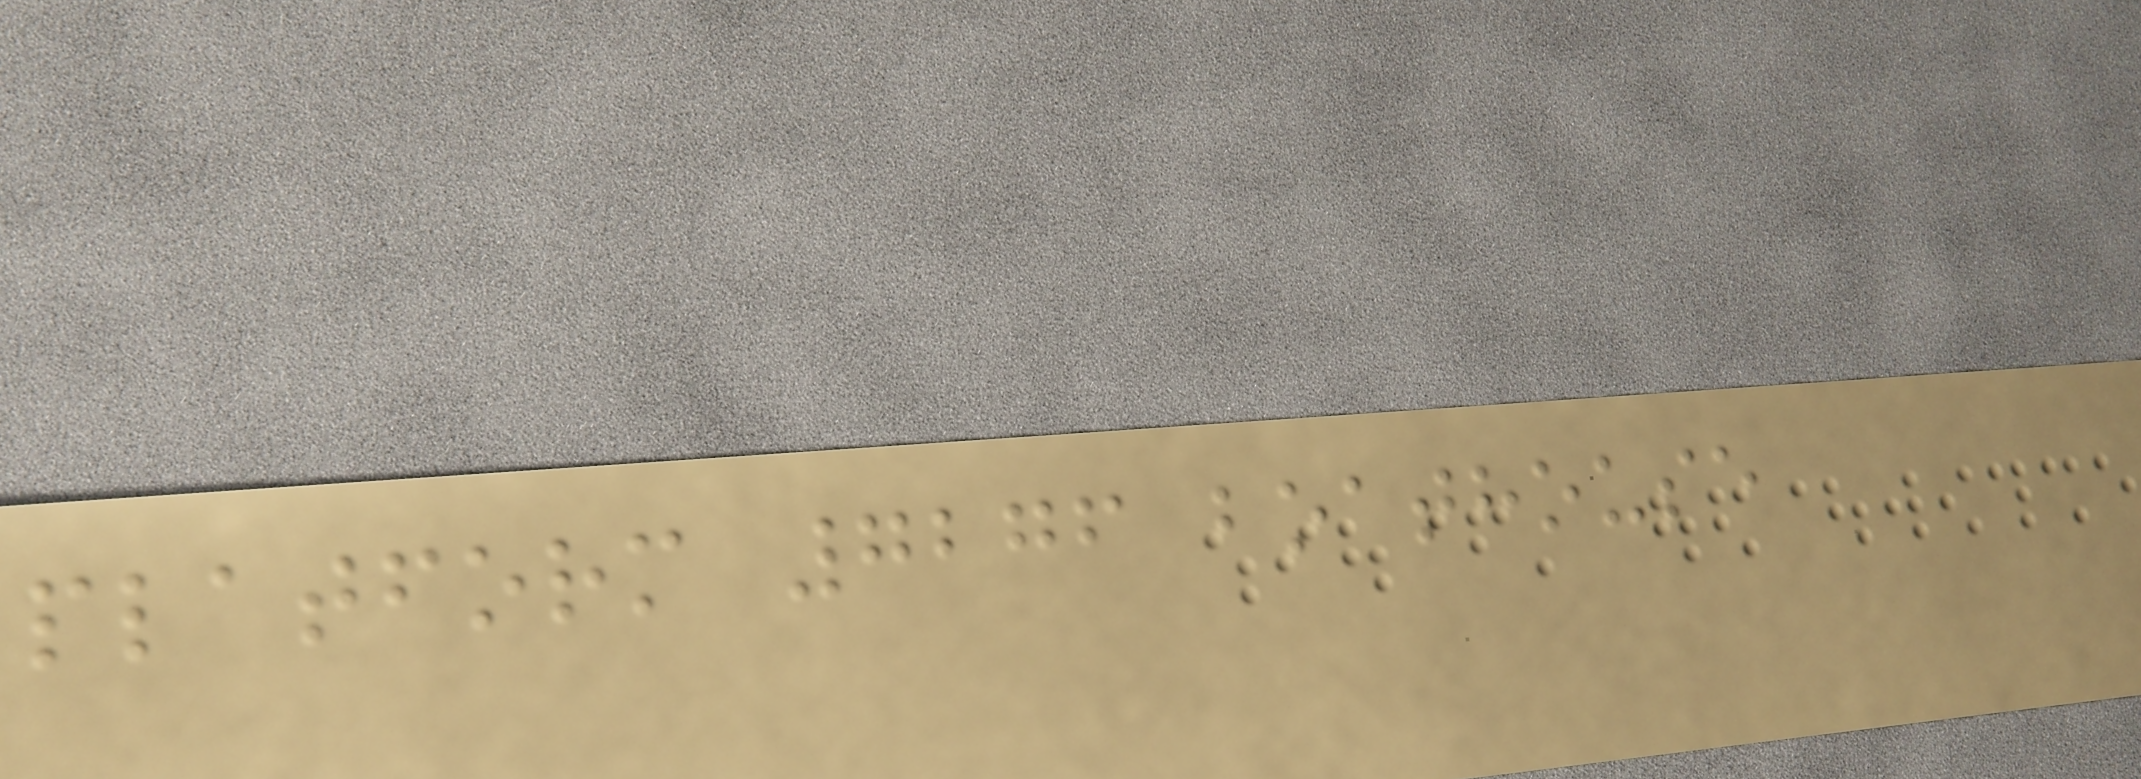platform 7276 boathouse
